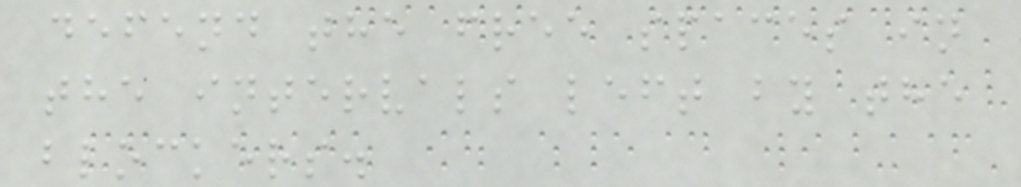defend the free spaces in
the intervals left by the
blockers.
